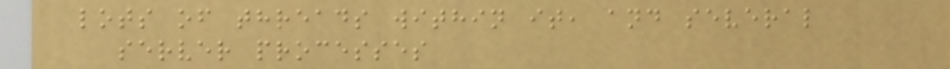lots of threads within it, and several
server processes
